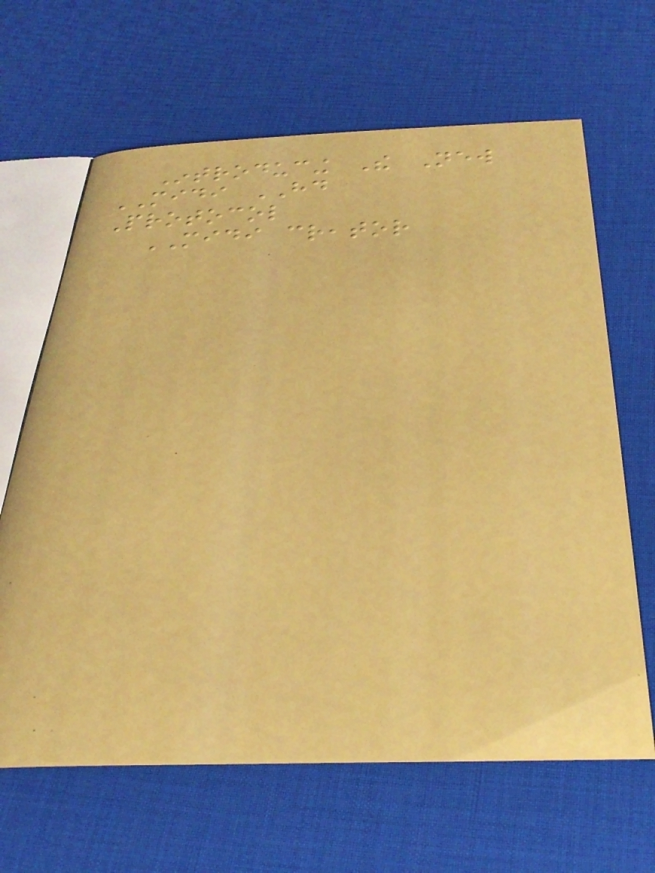Introducing The New
MIDI HD
Protocol
MIDI creator
